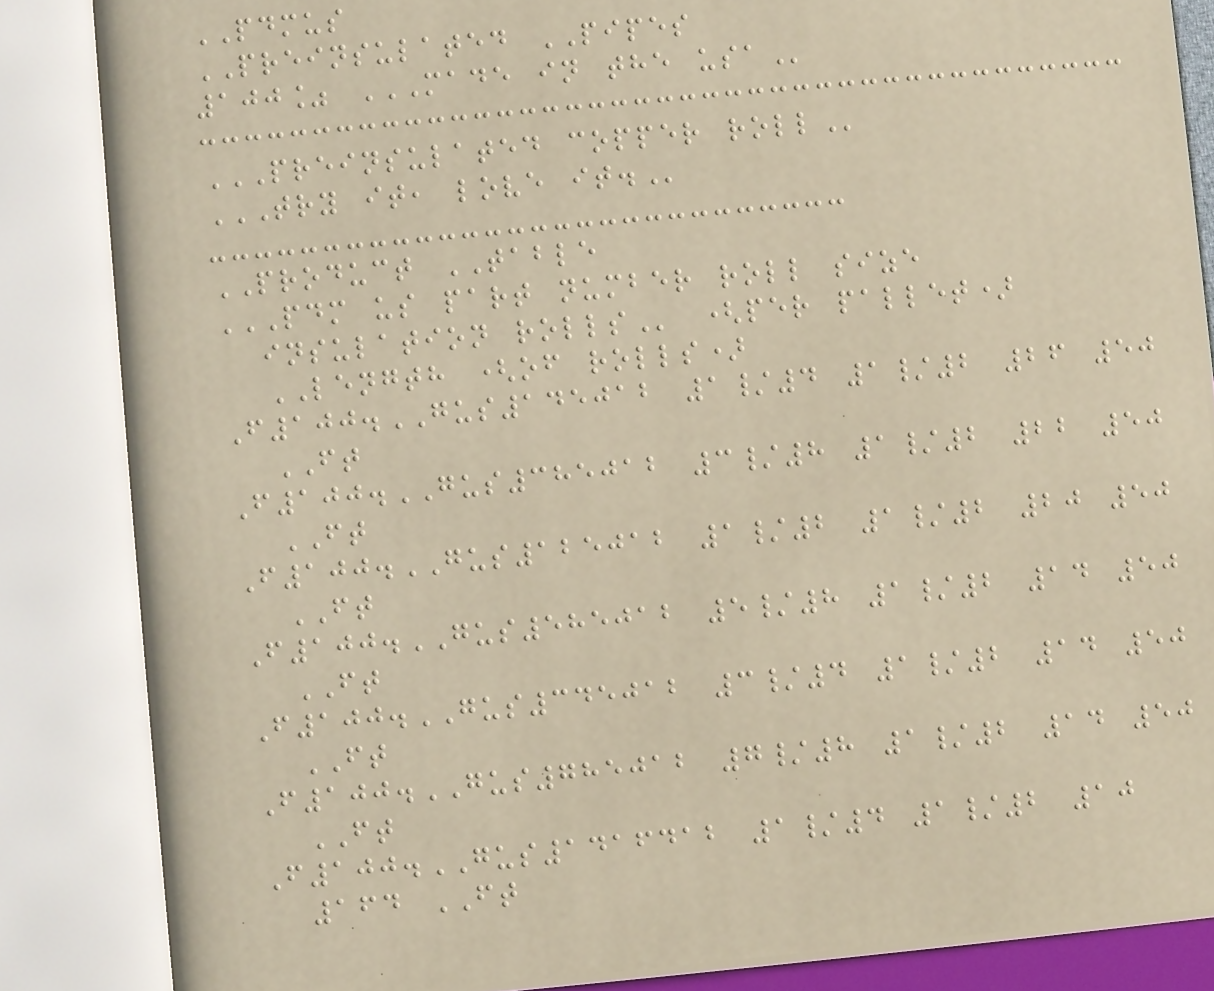PDMUS
PREINSULATED PIPES
100% MADE IN THE USA
PREINSULATED COPPER ROLL
TRY IT, LOVE IT.
PRODUCT TABLE
PDM US PART NUMBER ROLL SIZE
INSULATION ROLLS (per pallet)
LENGTH (of rolls)
F100.GUS145012 1/4 1/2 26 50
FT
F100.GUS385012 3/8 1/2 22 50
FT
F100.GUS125012 1/2 1/2 20 50
FT
F100.GUS585012 5/8 1/2 14 50
FT
F100.GUS345012 3/4 1/2 14 50
FT
F100.GUS785012 7/8 1/2 14 50
FT
F100.GUS1416412 1/4 1/2 10
164 FT
